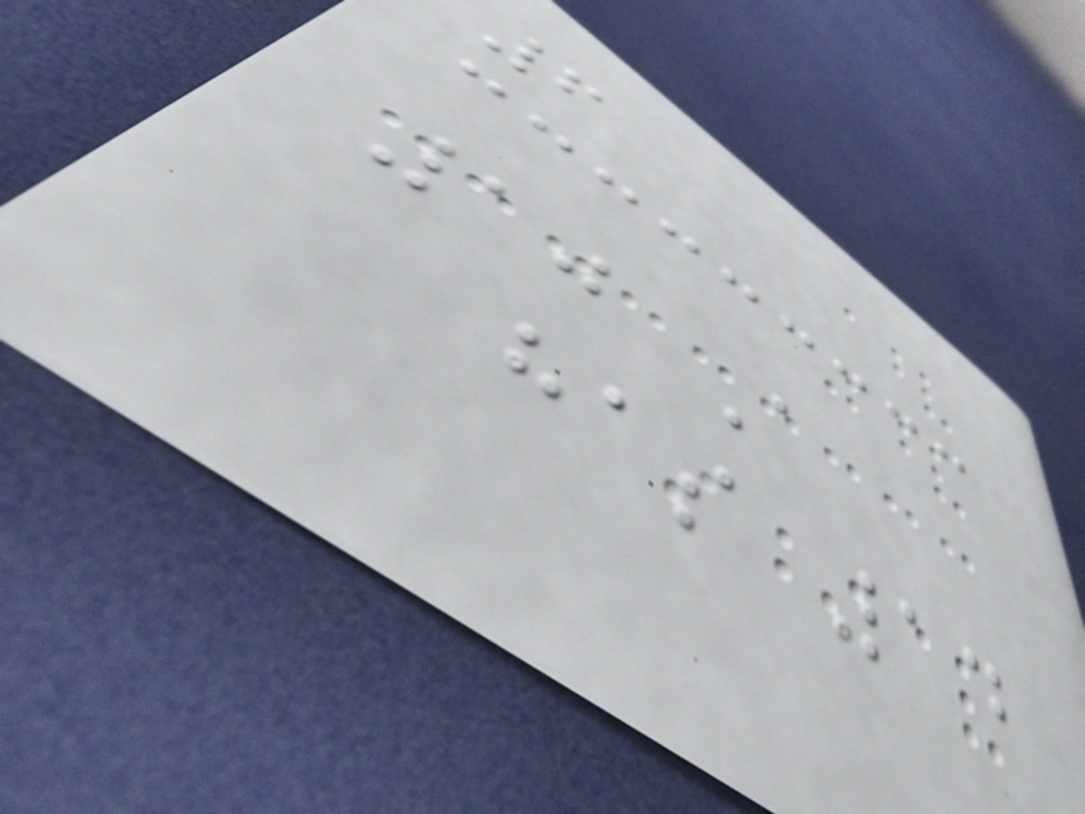6
10 A
has 14
